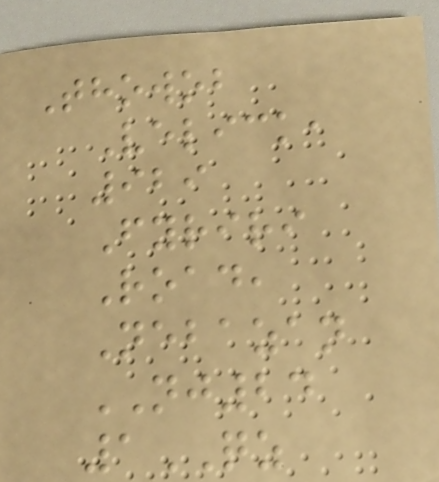Thowob
Velick,
929
Fyriri
Road,
Nebazan
NJ24
1QZ
